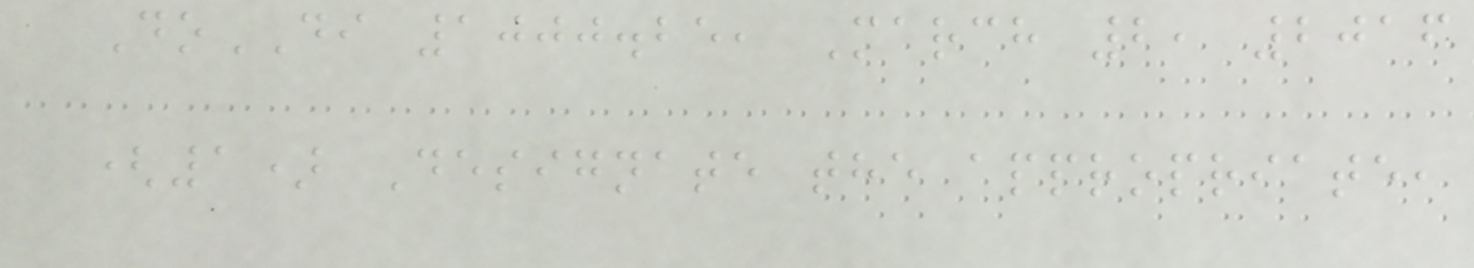DoDI 1000.25, March 2, 2016
(1) Designate the appropriate,
